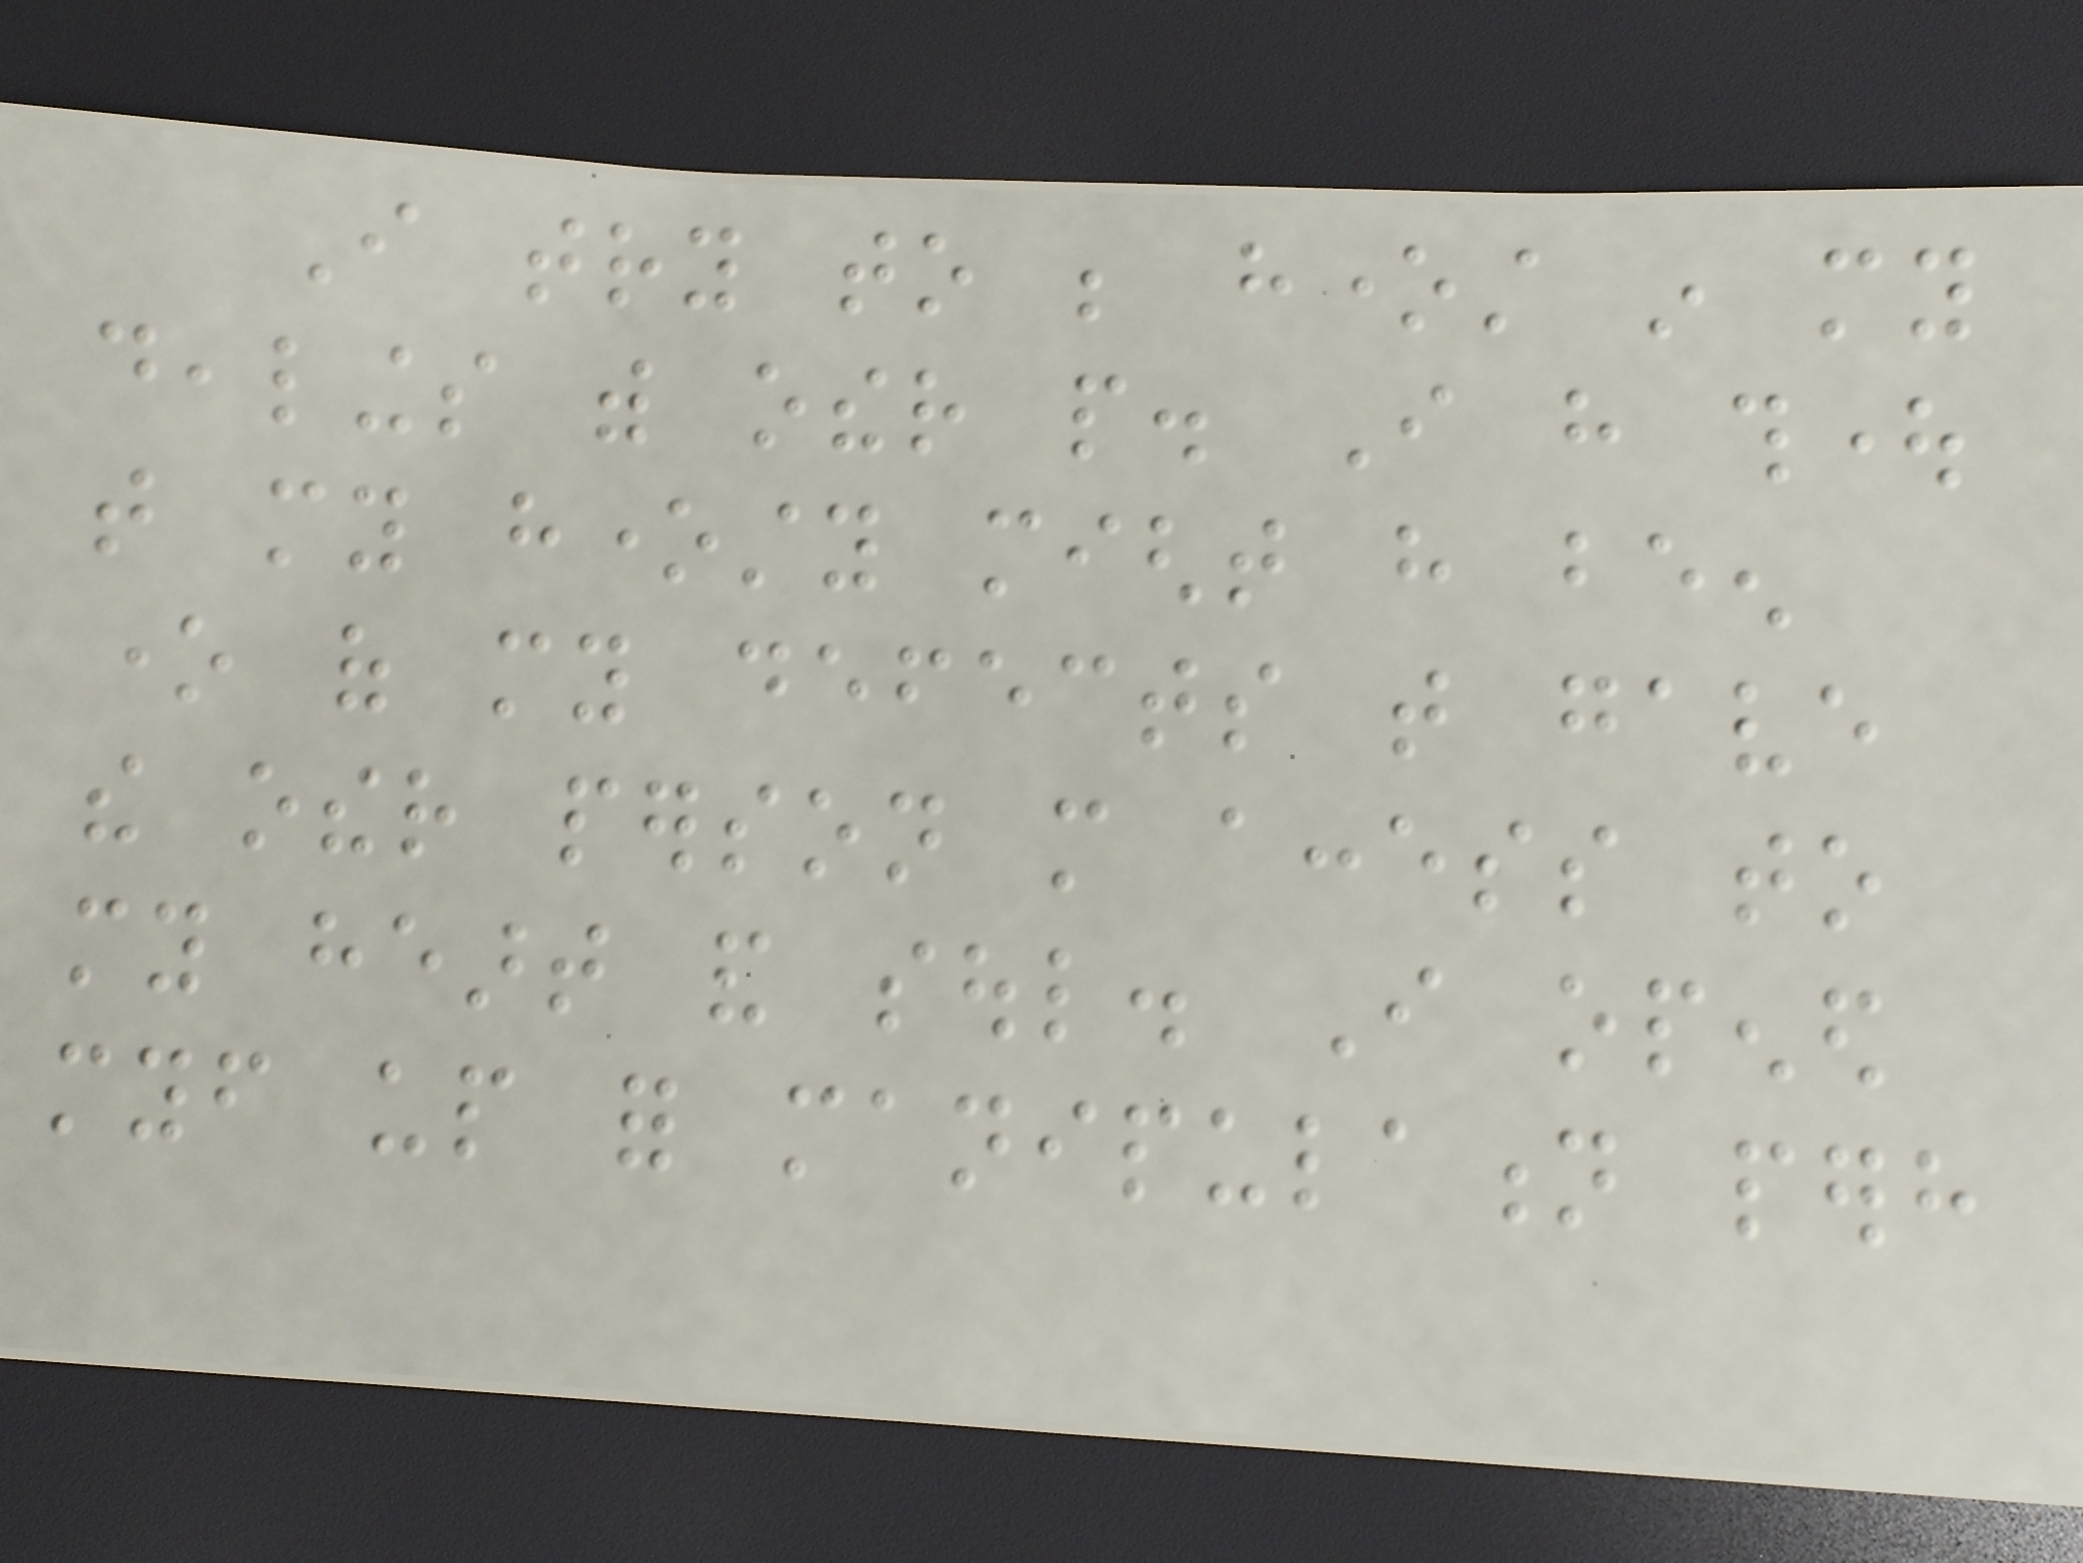I try to be honest in my
dealings with other people. I have thought
that my honesty might have been
one of my defects that gave
the other person more access to
my heart and soul. I opened
myself up for manipulation perhaps
